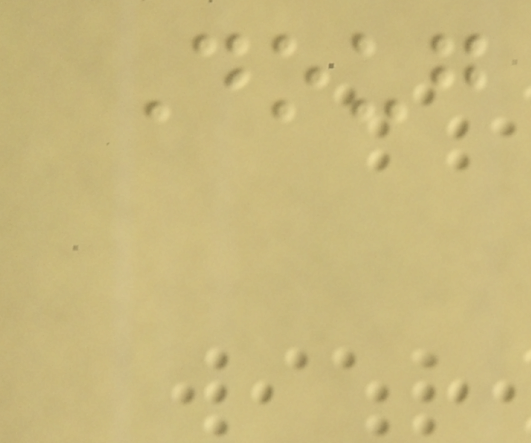Doug
